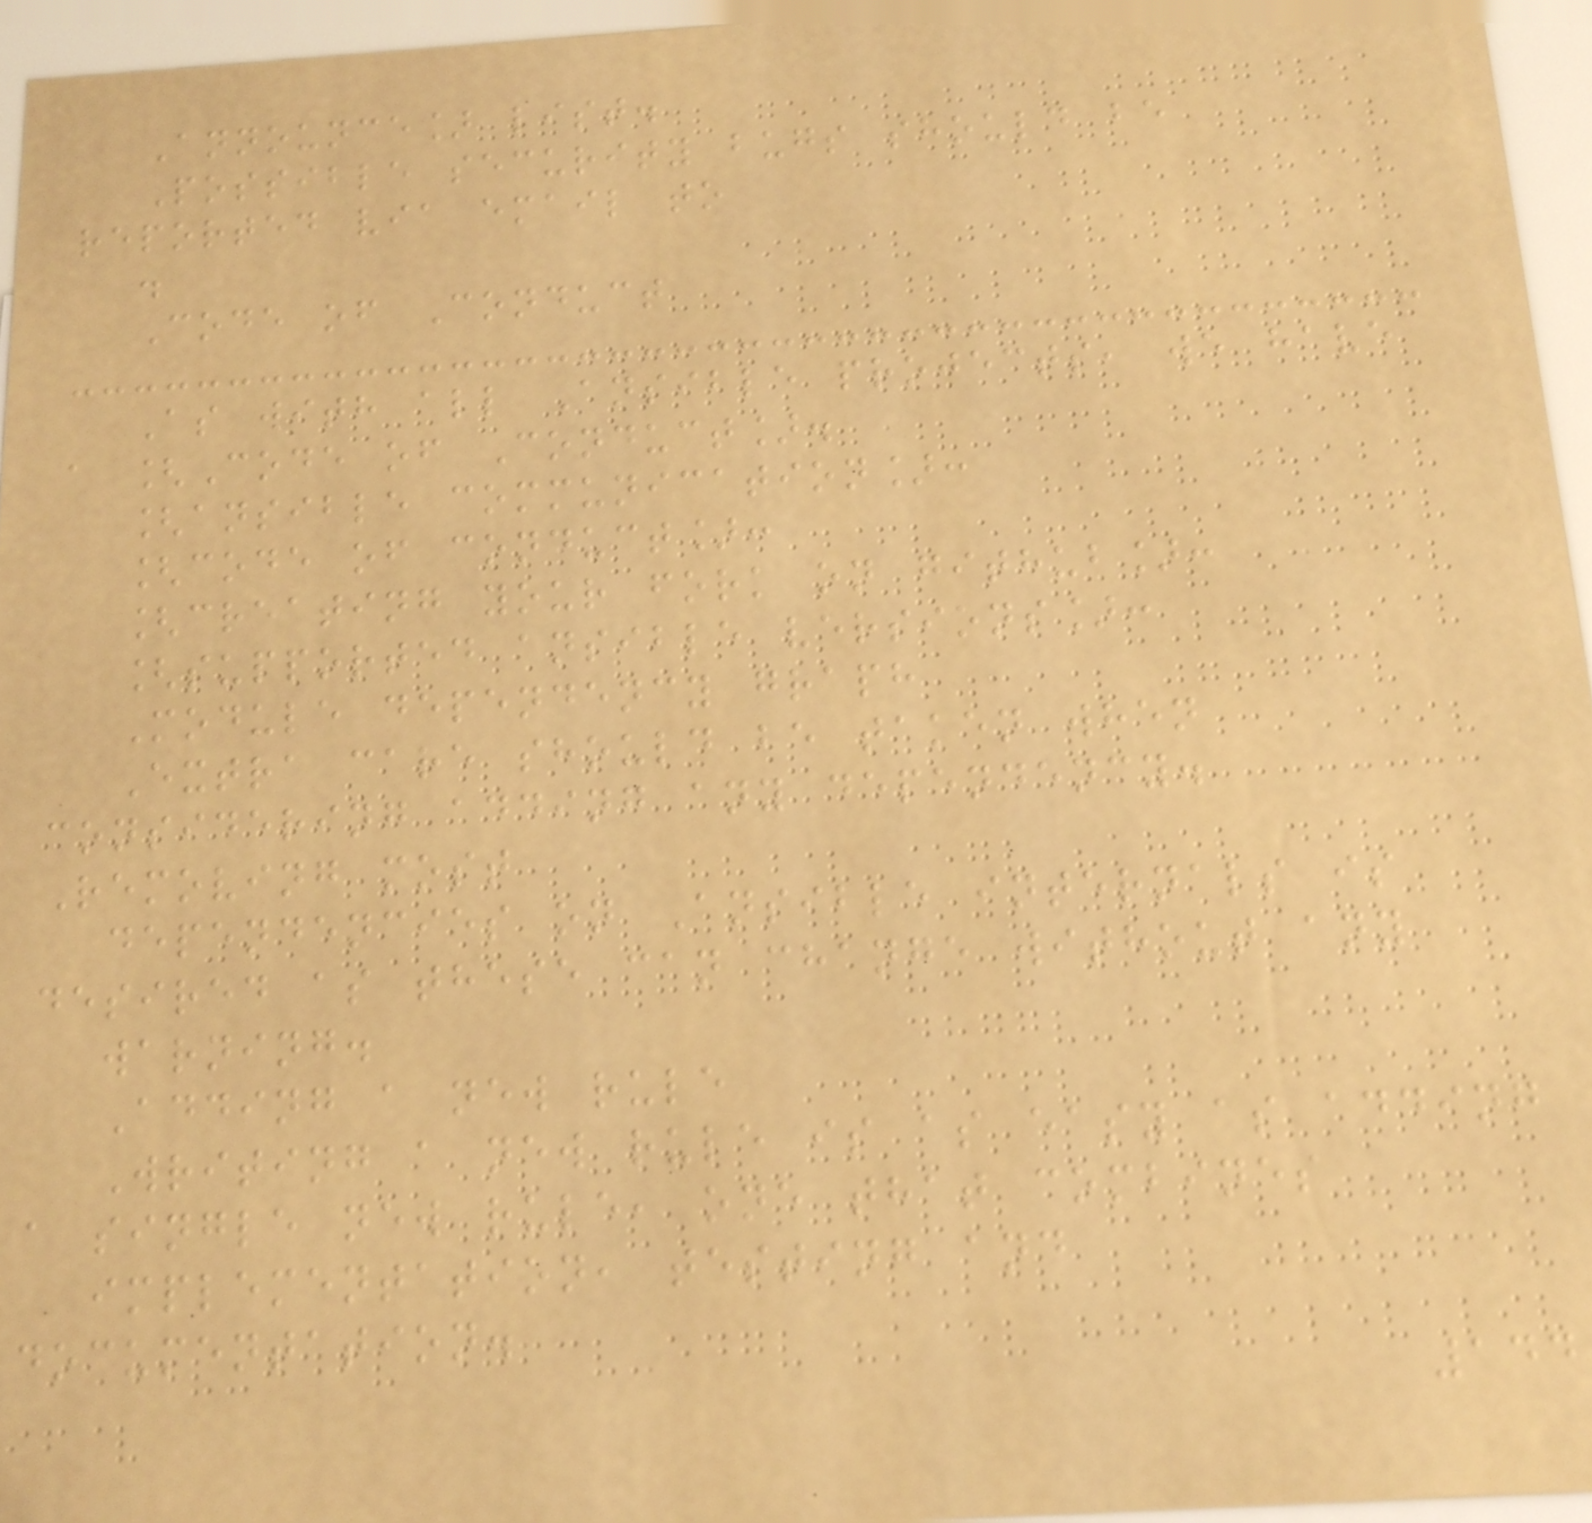Announce] list.
Possible security bugs should be
reported via email to
.
Code of Conduct
As with all Ansible projects, we have
a [Code of Conduct].
[ansible communication]:
[code of conduct]:
[creating your fork on github]:
[supported ansible versions]:
Module dependency graph
Extra care should be taken when
considering adding any dependency.
Removing most
dependencies on Ansible internals is
desired as these can change without any
warning.
Adding a new rule
Writing a new rule is as easy as adding
a single new rule, one that combines
implementation, testing and
documentation.
144
